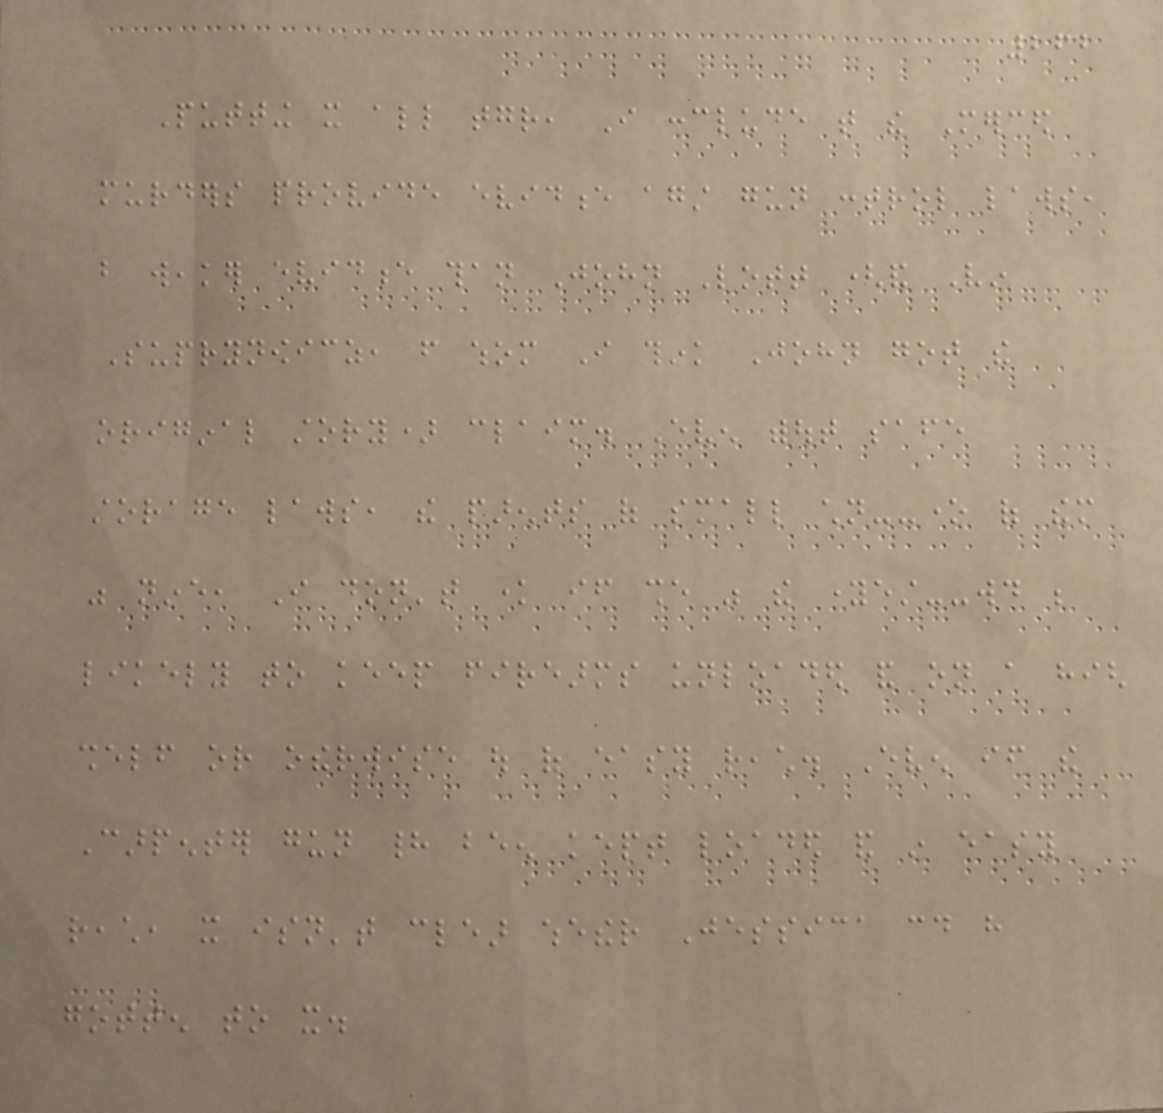262
Putting it all together, I conclude that the Merced
murders provide evidence against gun control laws,
but weaker evidence than John Lott (and Vin
Suprynowicz, from whom I think John got the
original story) claim. Even without safe
storage laws, the parents of small children--one of them
was nine, I don't know if she was the youngest--would be
likely to keep firearms unloaded and on a high
shelf or otherwise out of easy reach. Even if the
Carpenter gun had been kept loaded and in easy
reach, it isn't clear whether Jessica could have
gotten to it.
